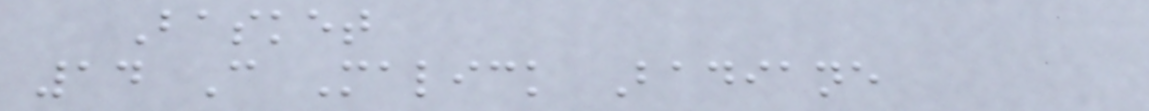Basket
14 C Malick Badiane
